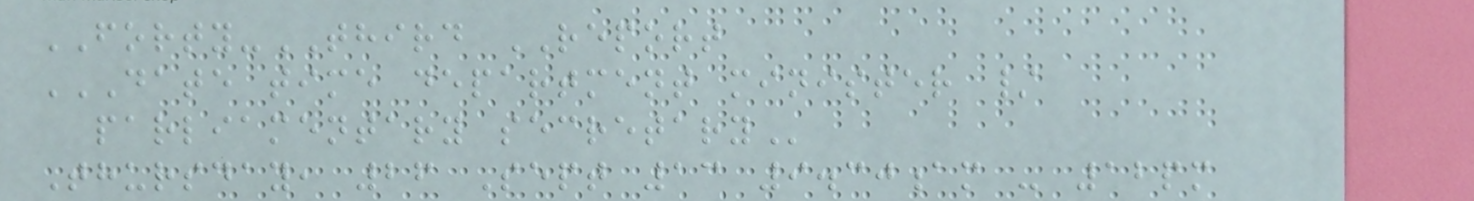FORTY-THIRD REPORT
DATE TIME DEPARTMENT MINISTER /
PARLIAMENTARY SECRETARY
Thursday, 26 Sept 13 9.30am - 12pm
